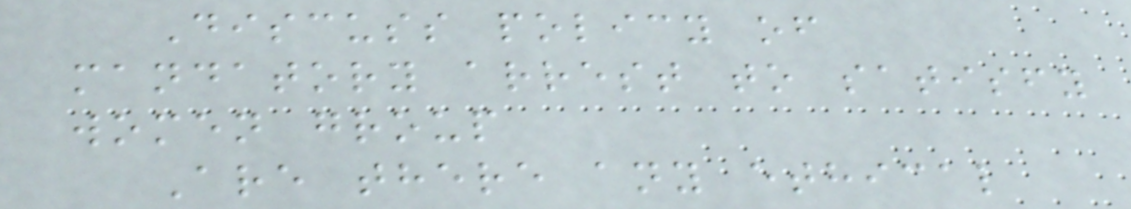Discuss policy of
mandatory arrest to satisfy
women group
Are there any ethical
